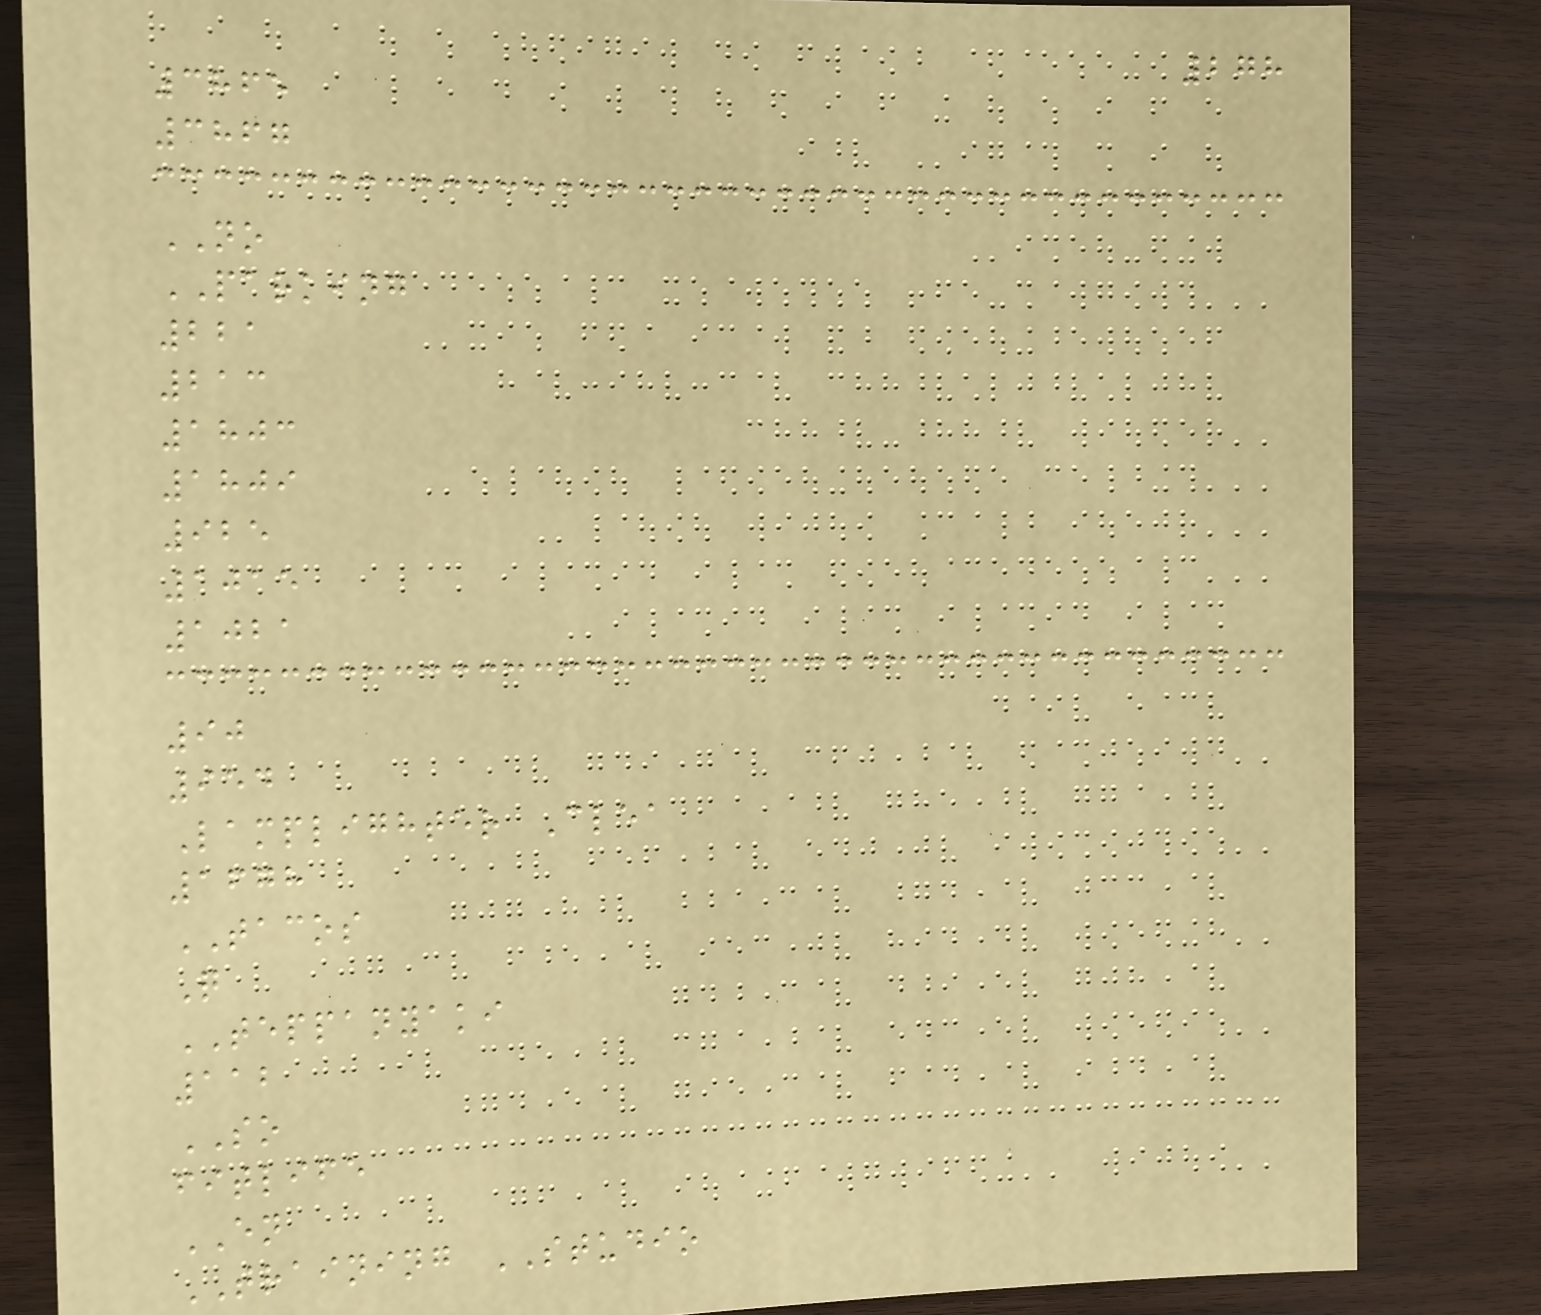278
3865
3867
NO
PARKING
221
213
1803
1809
925
1015
1021
90
954
Lamplighter Clea
1678
TACOS
Q
TEPPANYAKI
112
SO
fitlife
EN
TRAINING STUDIO
